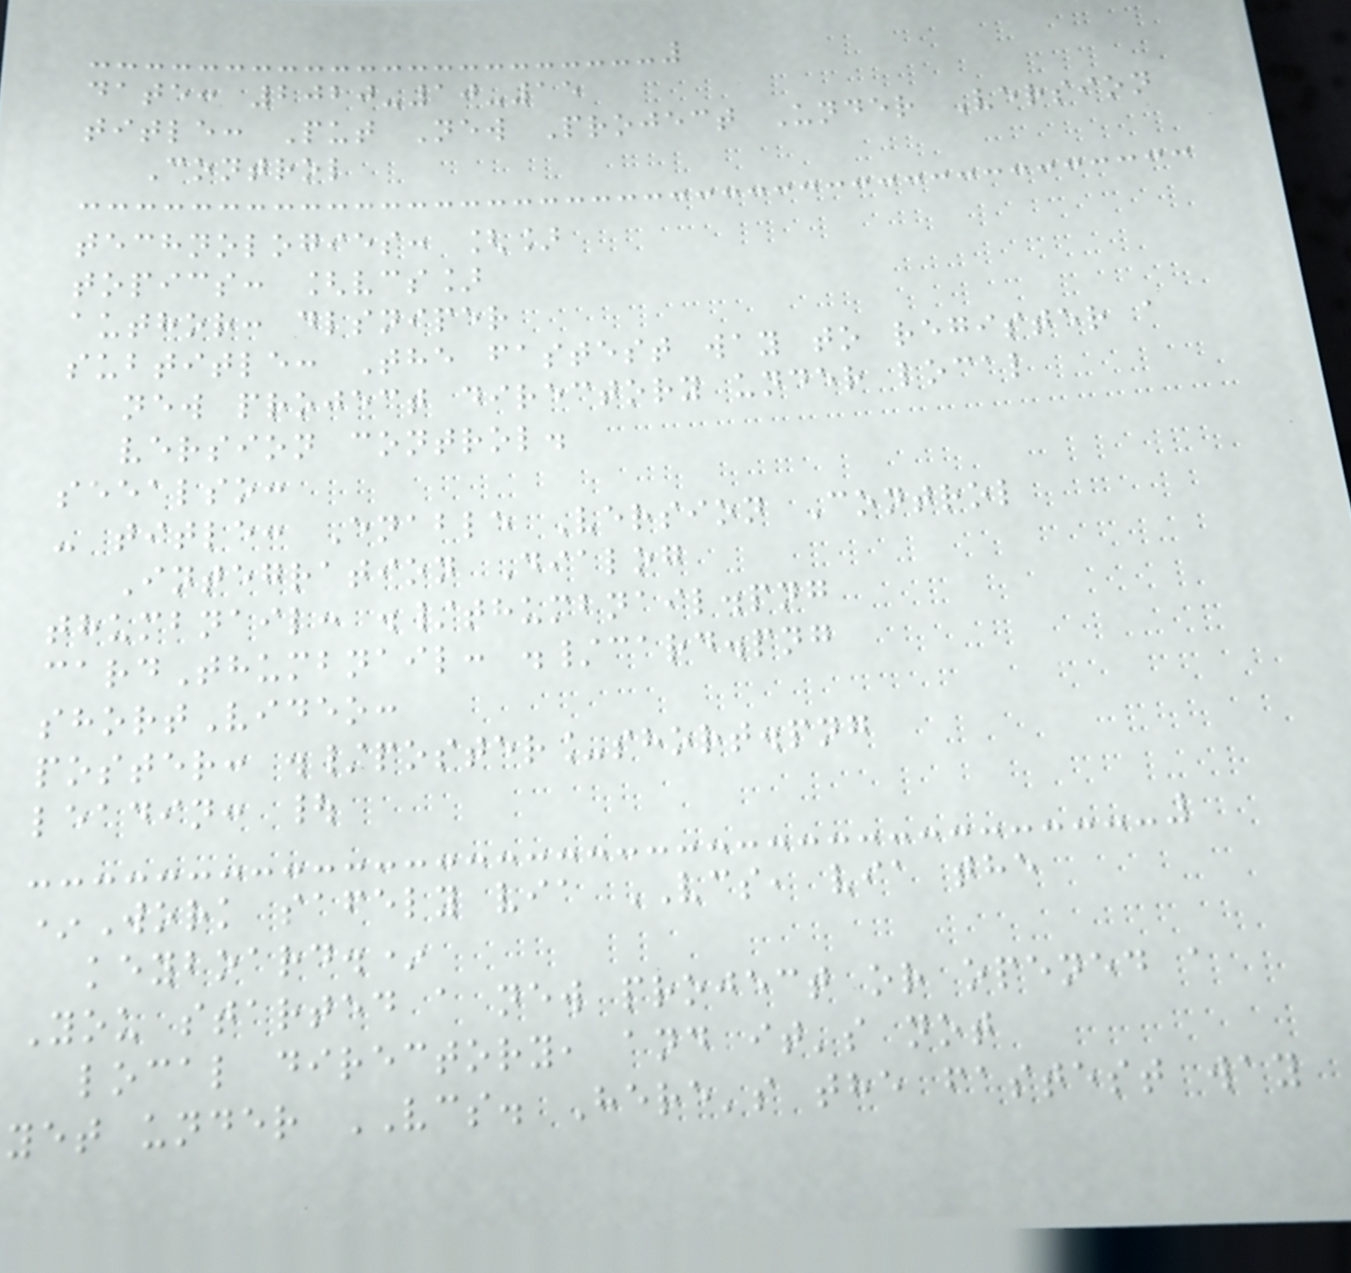date: 2020-10-15
title: Put New Project Under Version
Control
technologies: []
topics: [vcs]
author: dlsniper
subtitle: The fastest way to register a
new project directory under local
version control.
seealso:
- title: Enable Version Control
Integration Dialog
thumbnail: ./thumbnail.png
cardThumbnail: ./card.png
shortVideo:
poster: ./poster_short.png
leadin: |
*Work safely via VCS, via the
keyboard.*
You started a new project or opened a
local directory, and it's not
yet under VCS. Here's the fastest way
